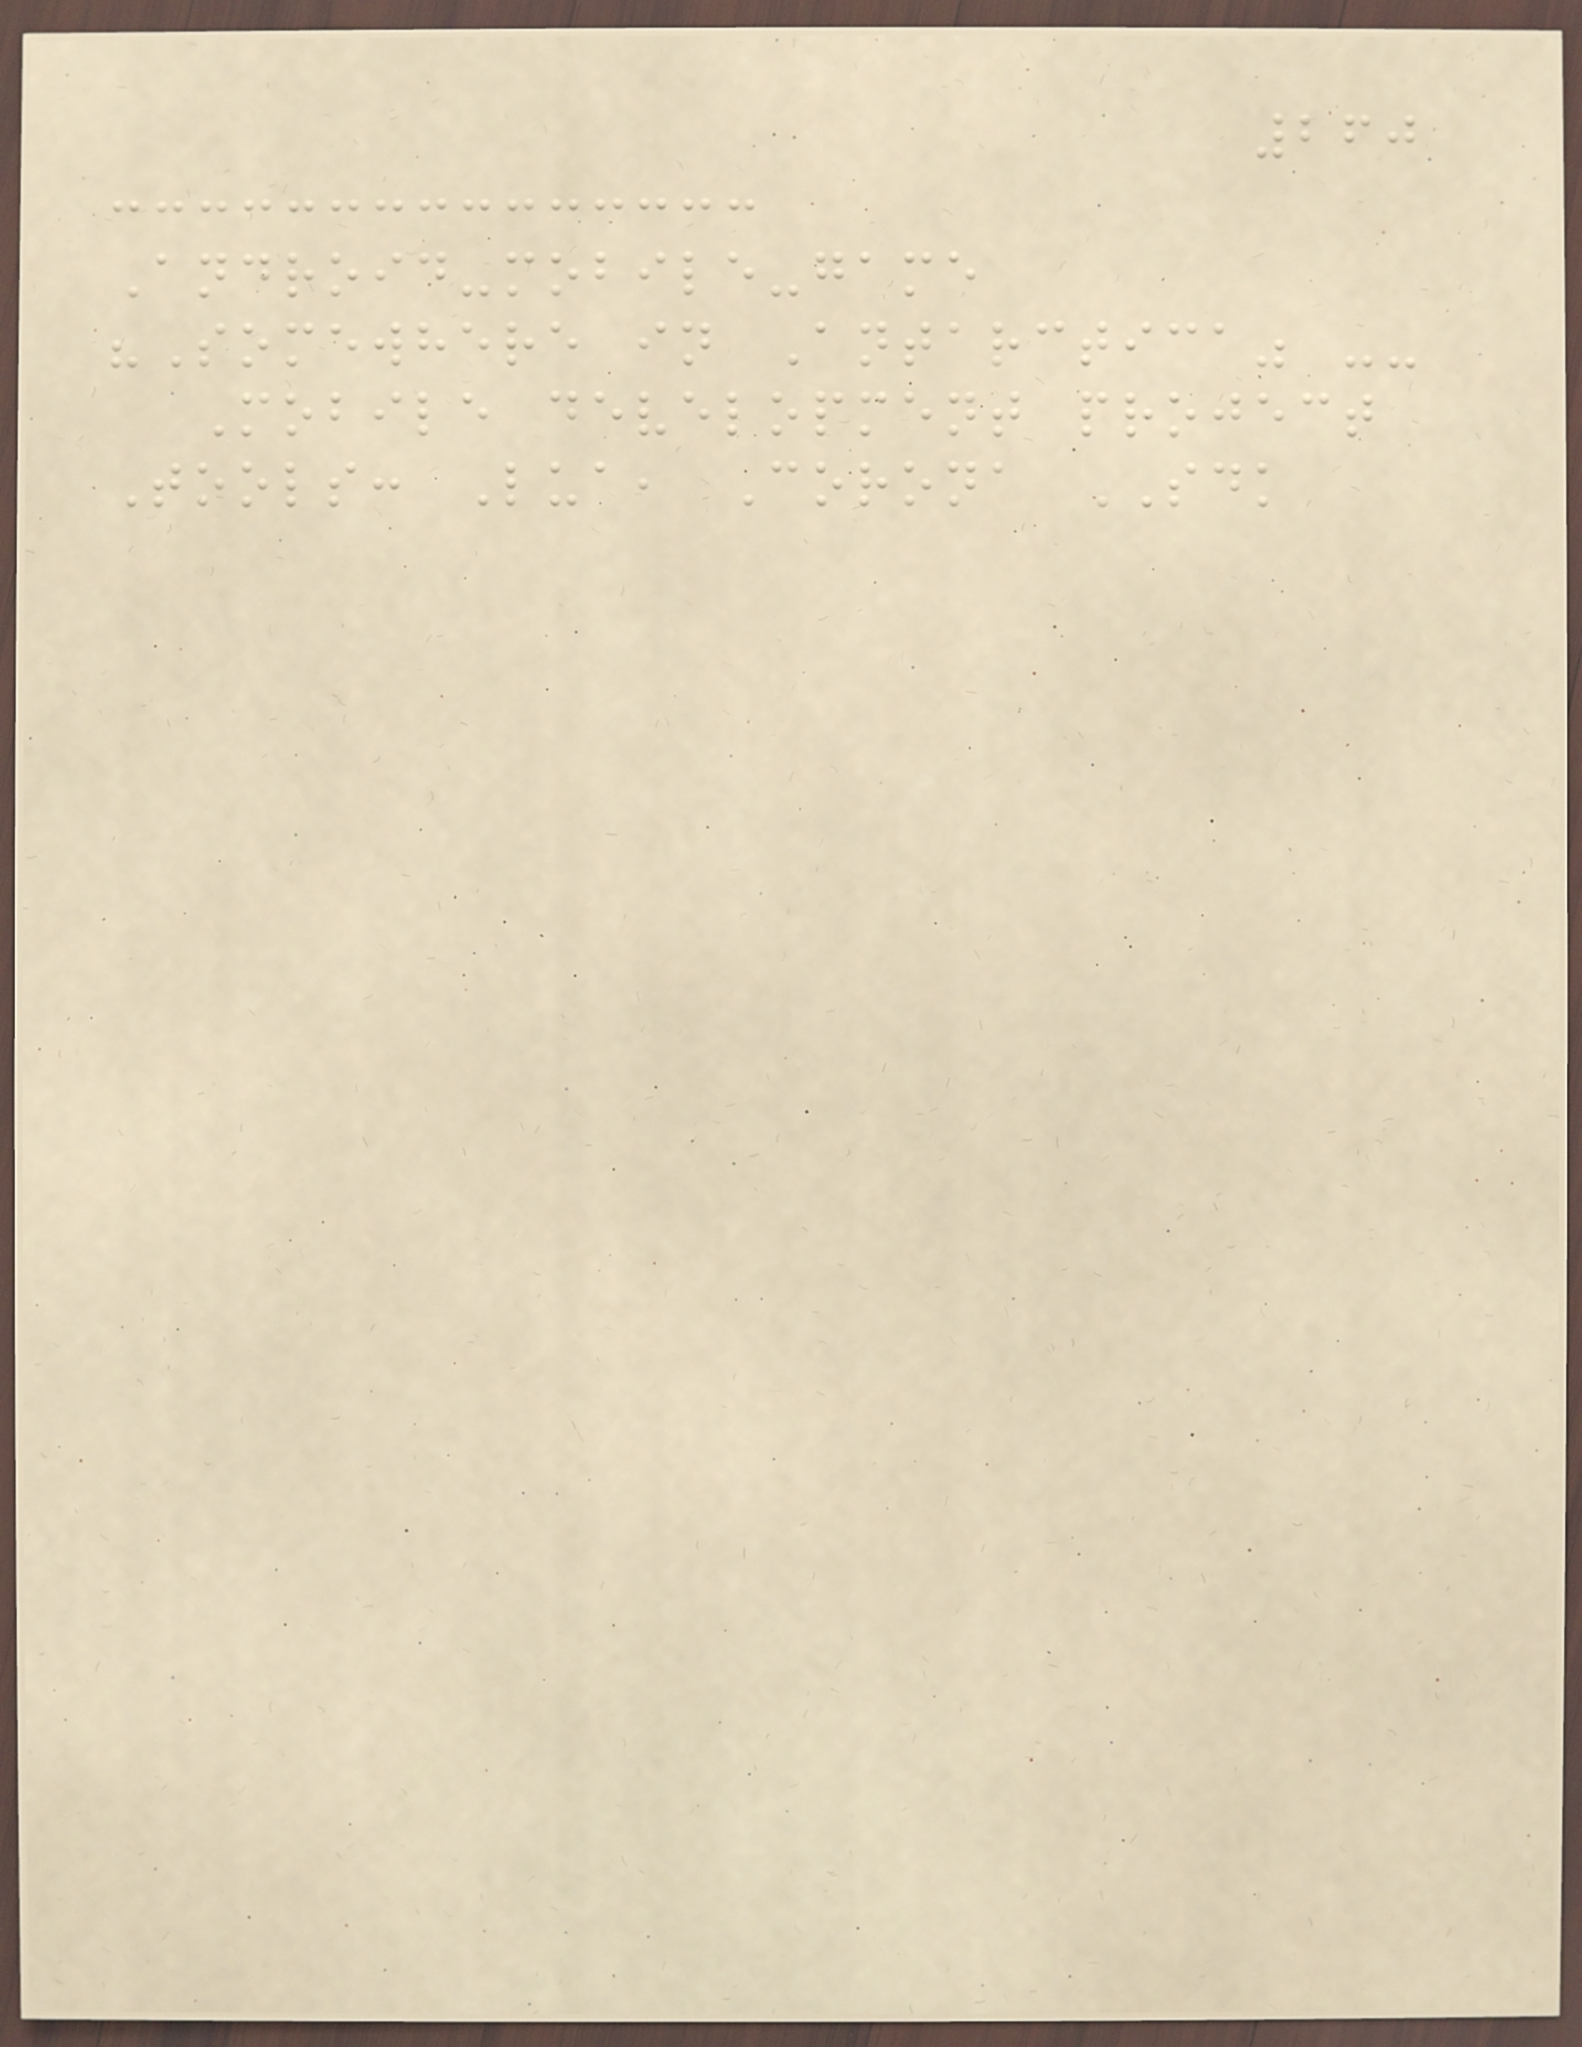260
Android-mobile-game
"Somewhere in Antarctica" --
Mobile development project
Tools: Lua, Corona SDK
